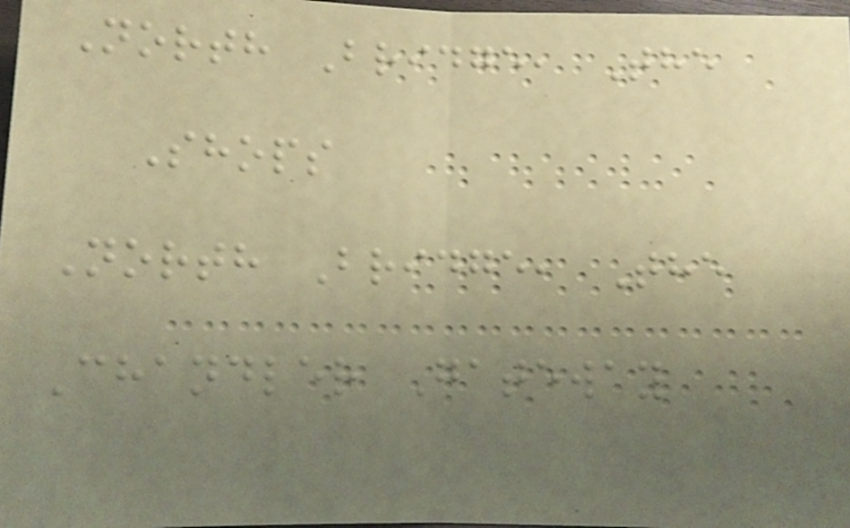North Bridge, The
Shops
North Bridge, The
Chandler Gateway
